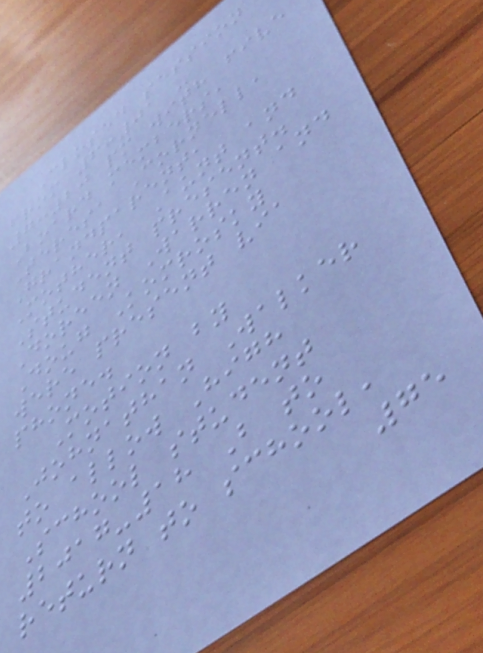Closed session
from 6:01 -
7:20 pm with five
Board members,
Teresa Cornell,
Grandparent,
Mother, Aunt and
Student present.
Doreen Warren and
Doug Komrosky
were present via
phone.
Motion by
Johnathan Walker
to allow High
School student
2017-18 B to
return to school,
75
